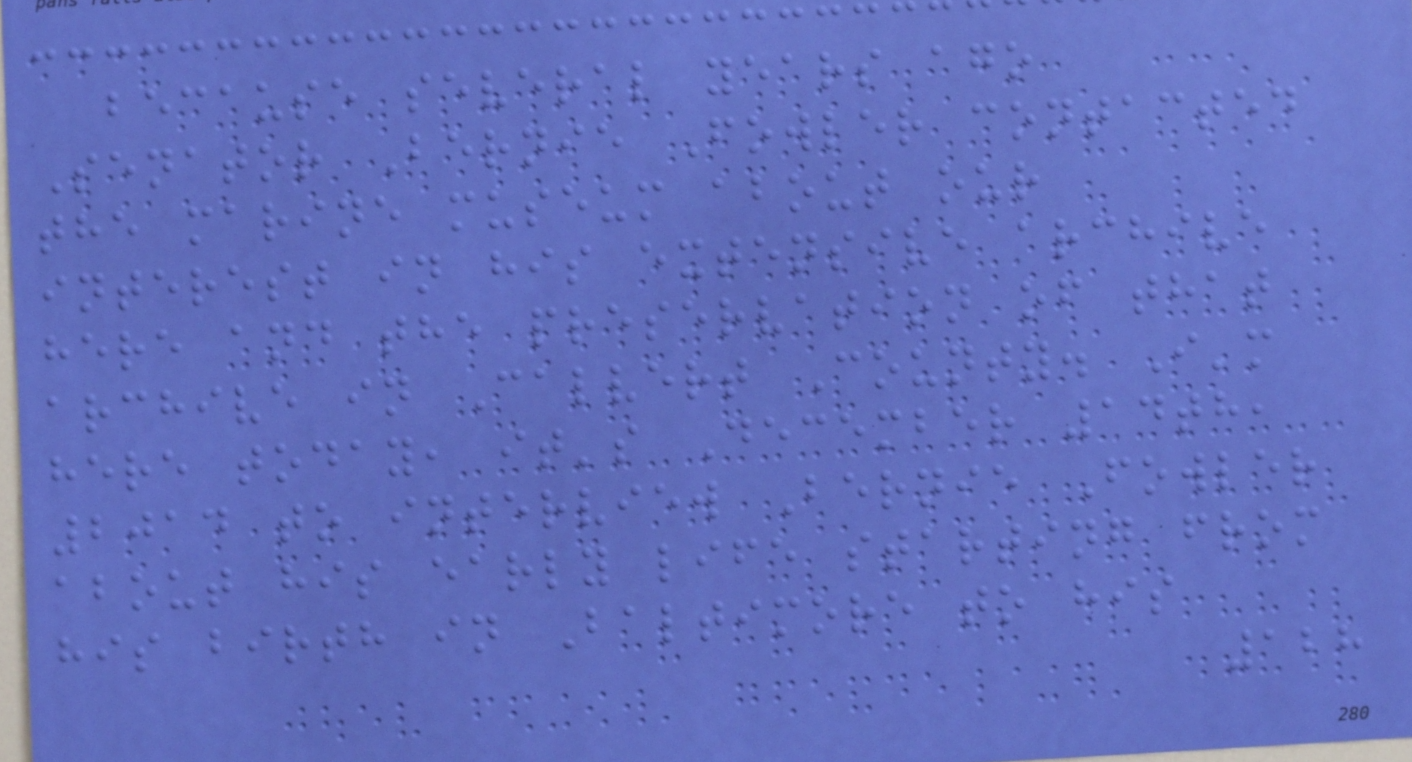because several years ago
Senator Bernie Fowler contacted
the marine museum about our
interest in his extensive archive
here and the preservation of that
archive in Calvert County. I'm
here today, it's December 14th,
2014 to interview Bernie Fowler
about his early life starting from
his birth in Baltimore to his
128
